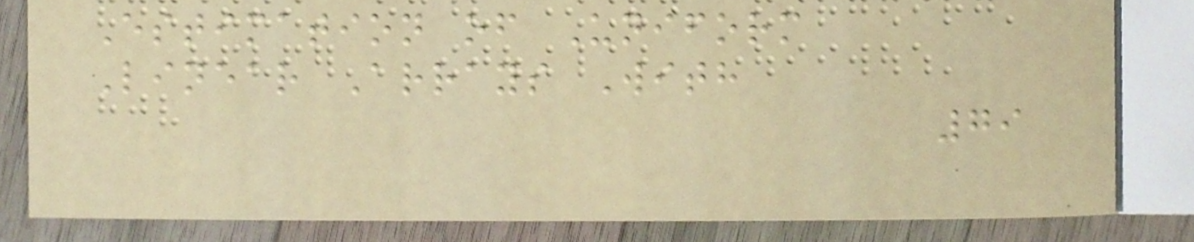Estimation of Uniform
Linear Arrays With
79
